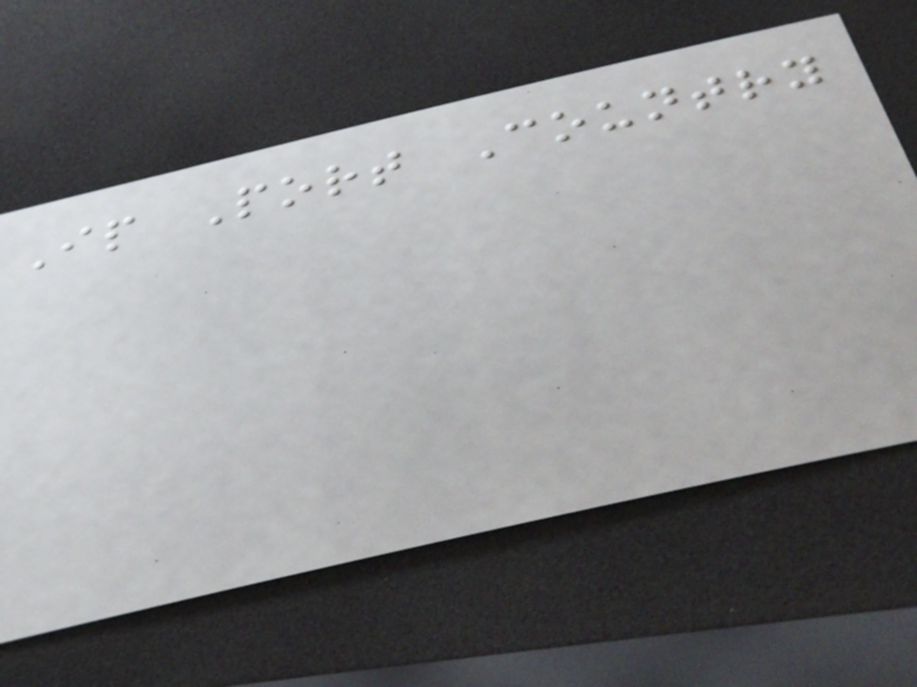Ip Port Country
